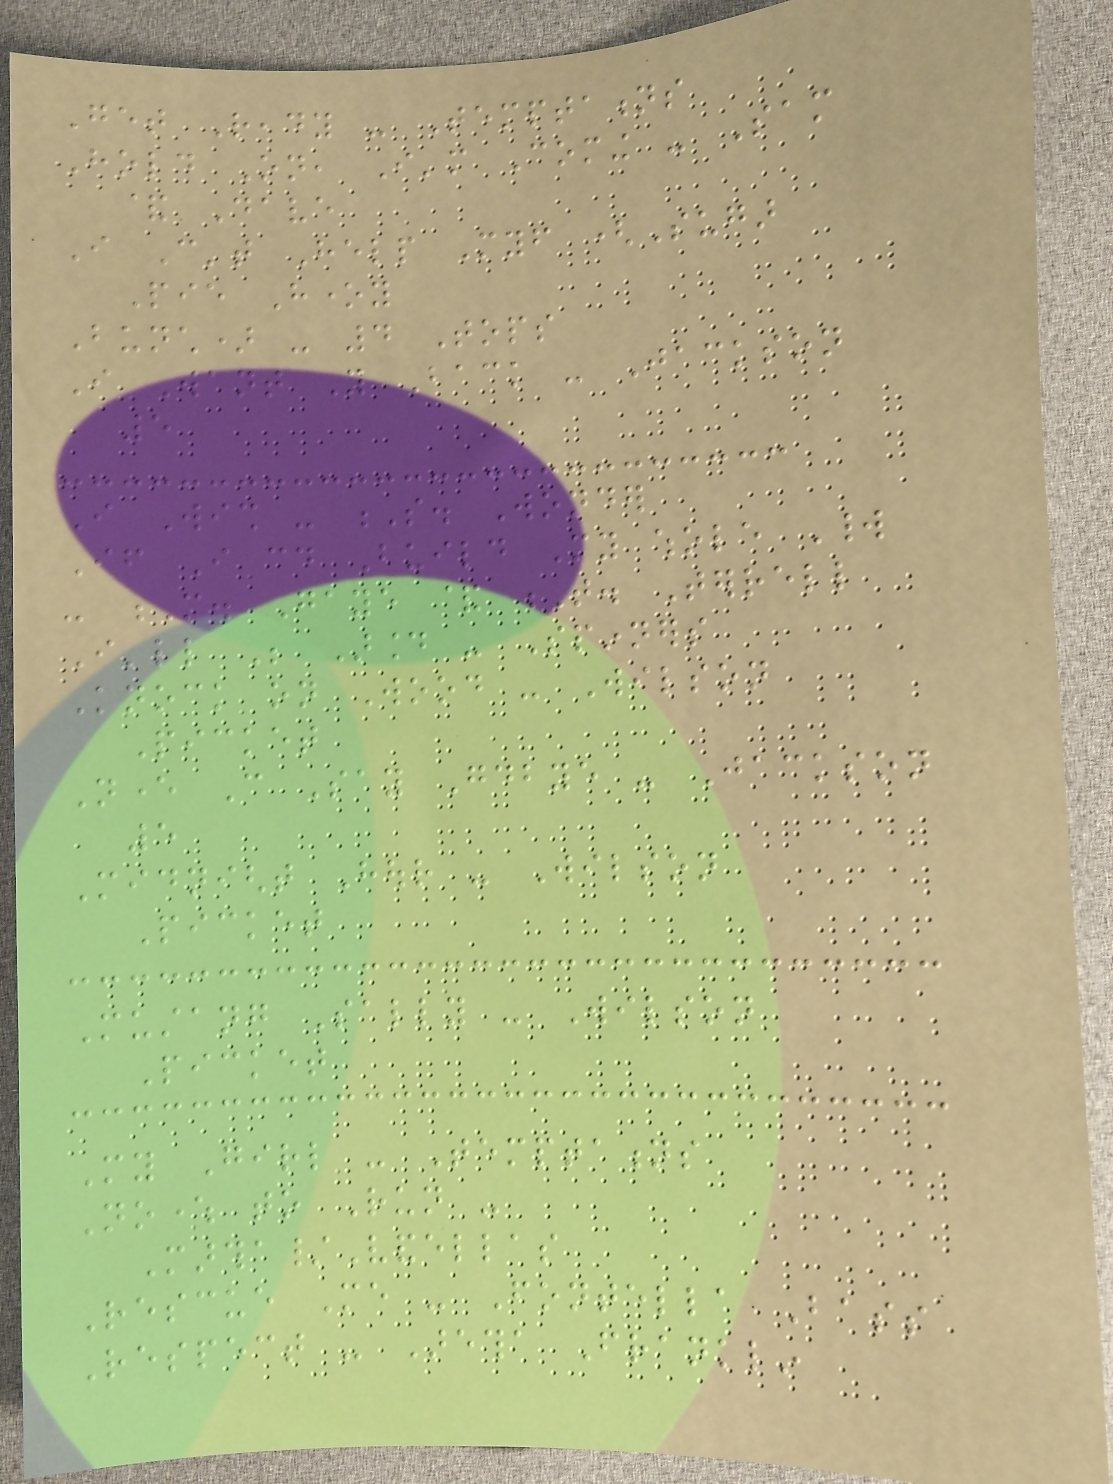Get Ready - Temptations
Hold On, I'm Coming - Sam
& Dave
I Can't Help Myself (Sugar
Pie Honey
Bunch) - 4 Tops
I Want You Back - Jackson
5
I Wish - S. Wonder
If I could Build My whole World
- M. Gaye & T. Terrell
I'll Be Around - Spinners
Knock on Wood - Wilson
Picket
Never Can Say Goodbye - Jackson
5
Midnight Hour - Wilson
Picket
Mustang Sally - Wilson
Picket
My Girl - Temptations
Nowhere to Run -
Martha/Vandellas
Rescue Me - Fontella Bass
Respect - Aretha Franklin
